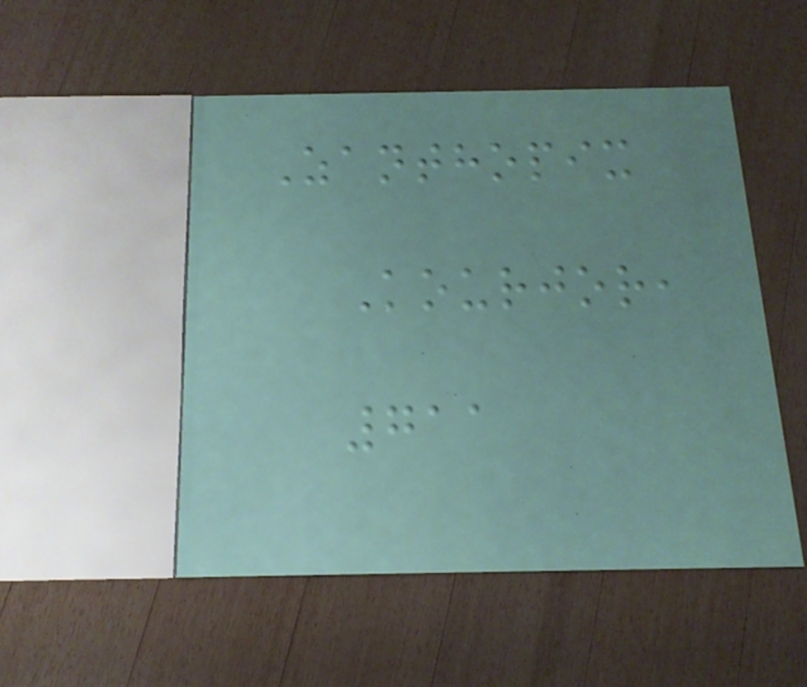Zanthopix
Kourjor,
711
